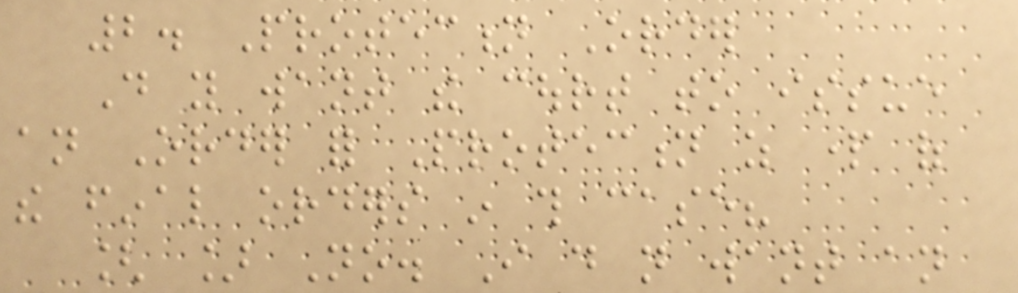2. Protection Order
Do you want the court to issue
an Order for Protection as part of
the final orders in this case?
[ ] No. I do not want an
